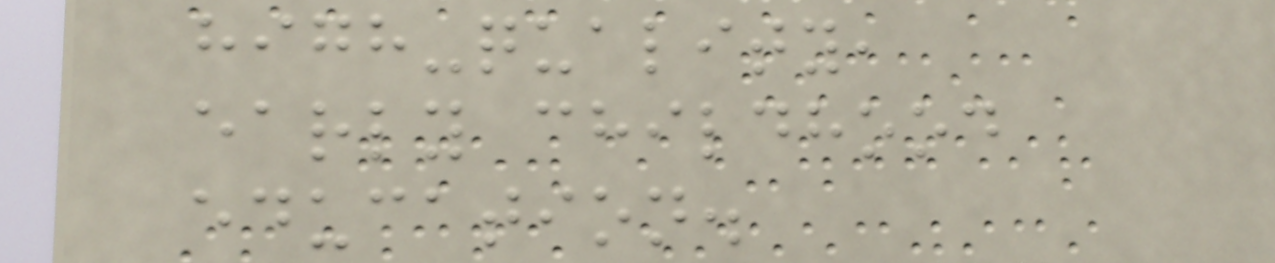high-quality,
early childhood
education.
